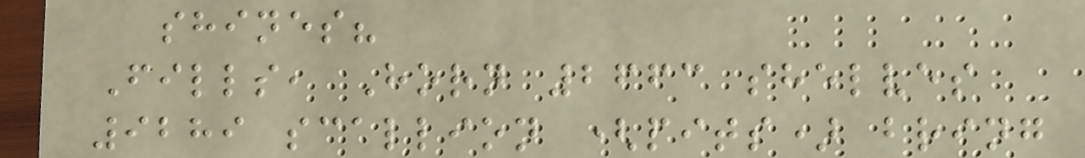shines?
Fills, Horn 2663 shelves
9289 scallion (pits) bring
